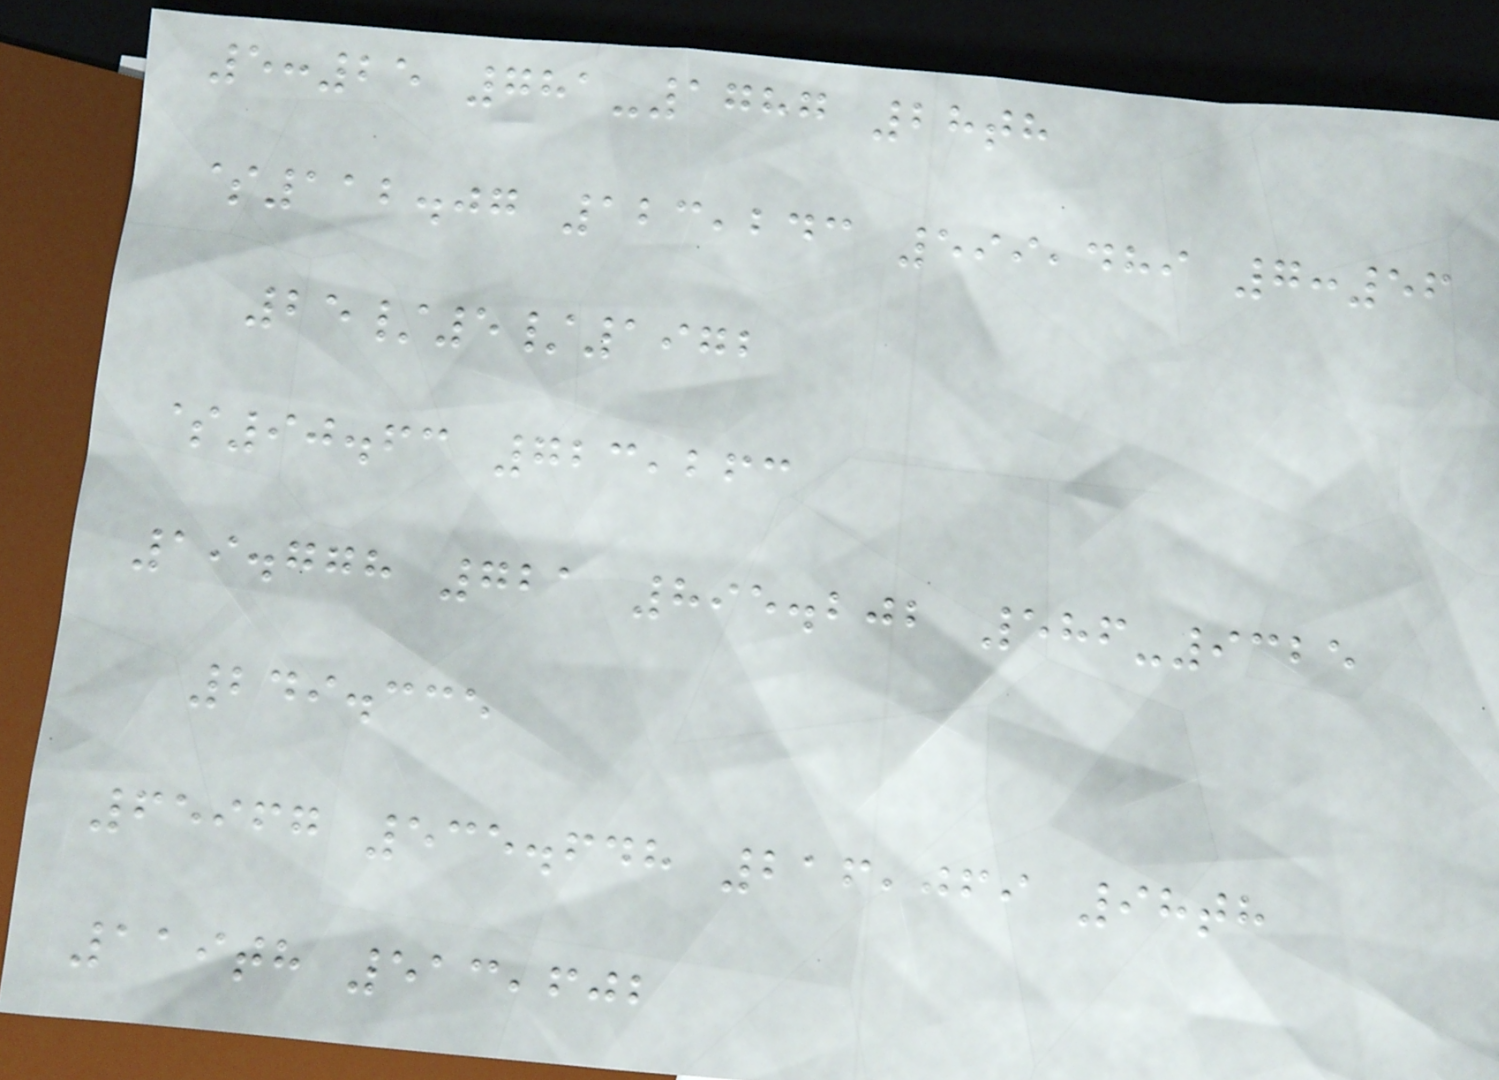5:25 781-1787 28th
$112.07 123,243 599,489 7:56
25/5/1972
$90.63 723,263
19.778 721 895.202 586-9325
249.335
65967 535.648 216,069 98th
119th 513,602
